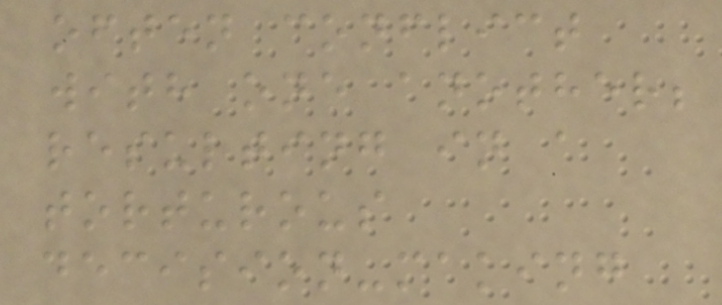often conflict
with one another;
resulting in a
torturous
decision-making
